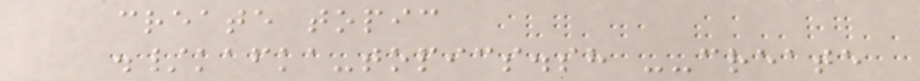create topic
./kafka-topics.sh --create
